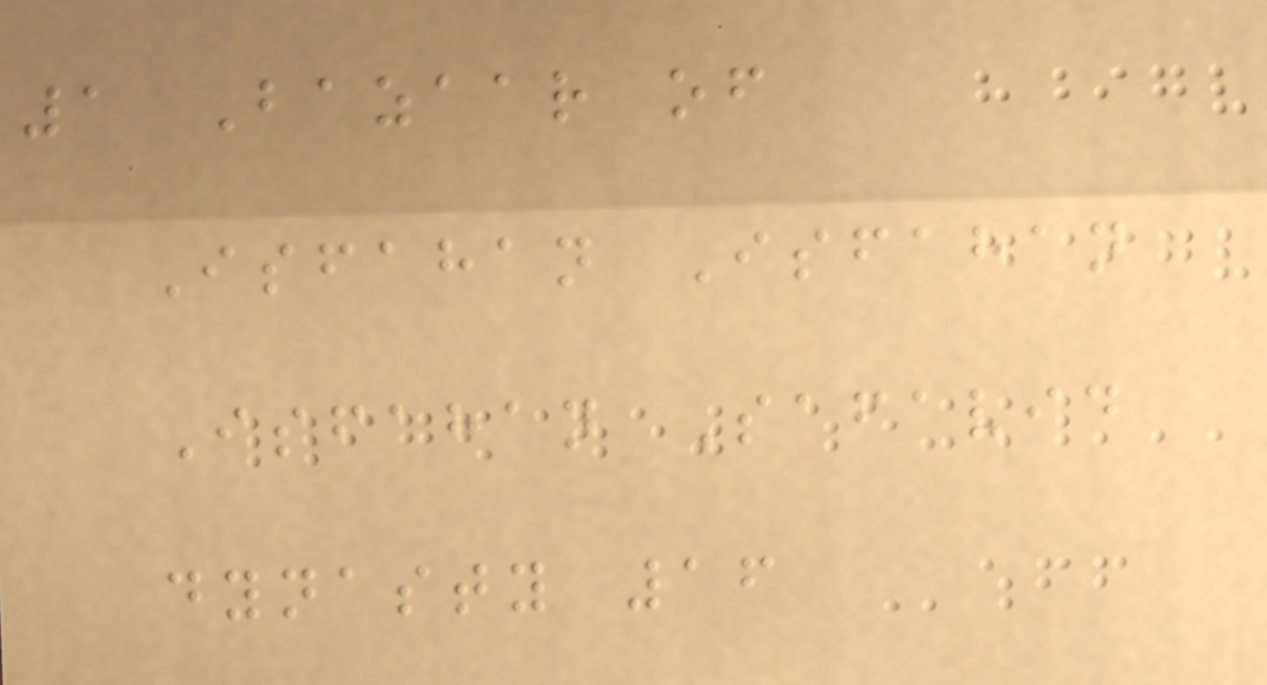1 Bazaar of
Isfahan Isfahan
Isfahan Safavid
dynasty 16
